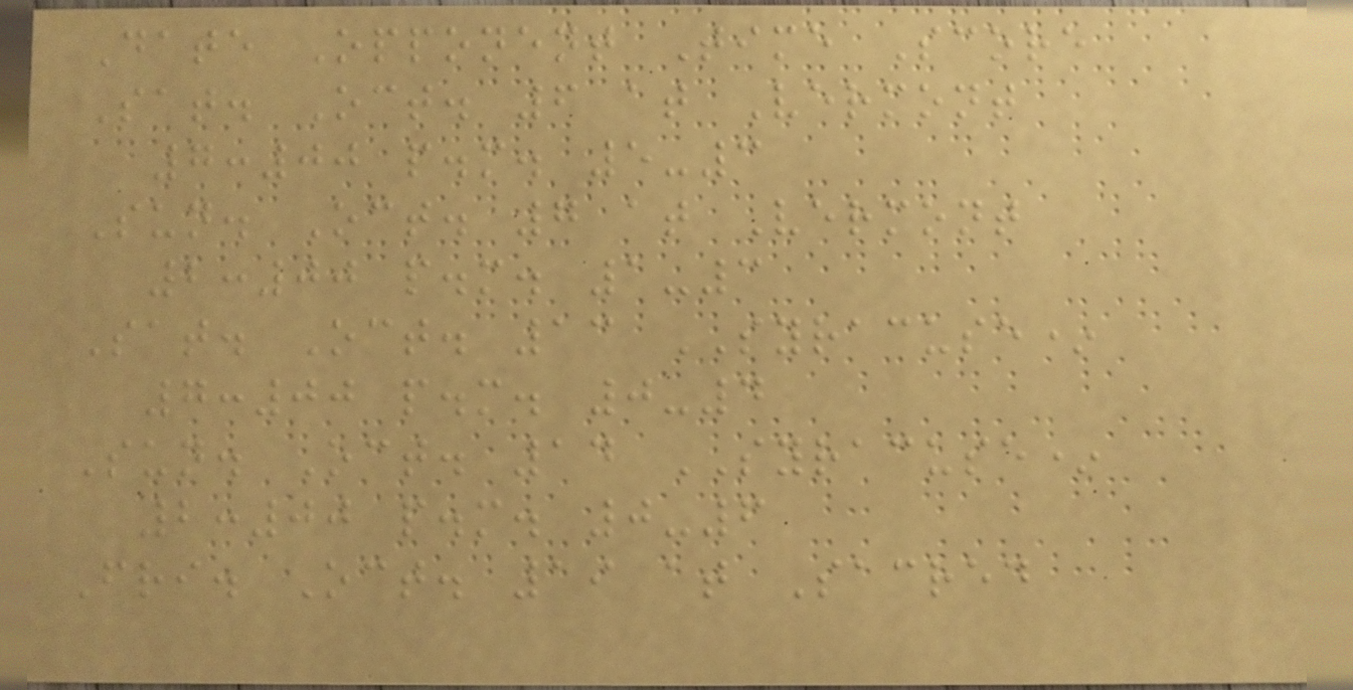Date Opponent Time Score
Sat. Oct. 6 at Vermont
7:00 p.m. 5-3
Sun. Oct. 7 at Vermont
2:00 p.m. 1-3
Sat. Oct. 13 SYRACUSE*
7:00 p.m. 0-4
Sun. Oct. 14 SYRACUSE*
2:00 p.m. 0-6
Fri. Oct. 19 at Sacred
